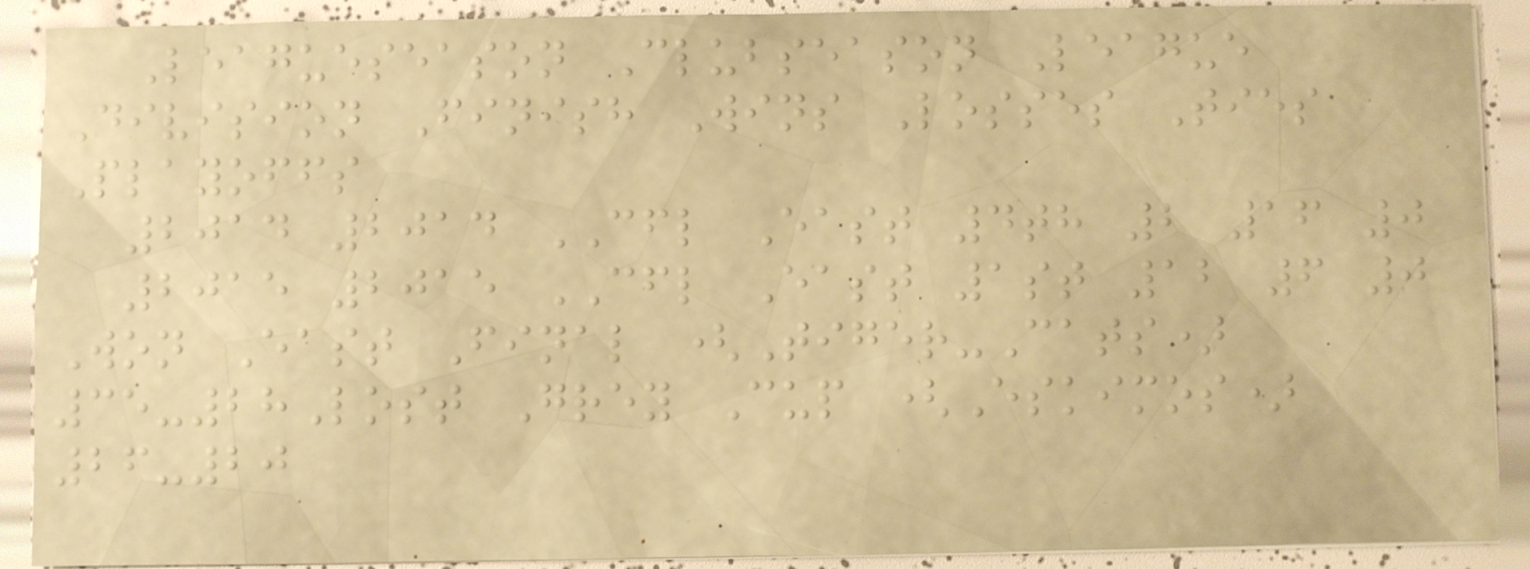Leagueseason Clubseason League
Division Finish Wins Losses Ties
Playoffs
2014 2014 CFL East 4th 2 16 0
2015 2015 CFL East 1st 12 6 0
Won East Final (Tiger-Cats)
35-28Lost Grey Cup (Eskimos)
26-20
